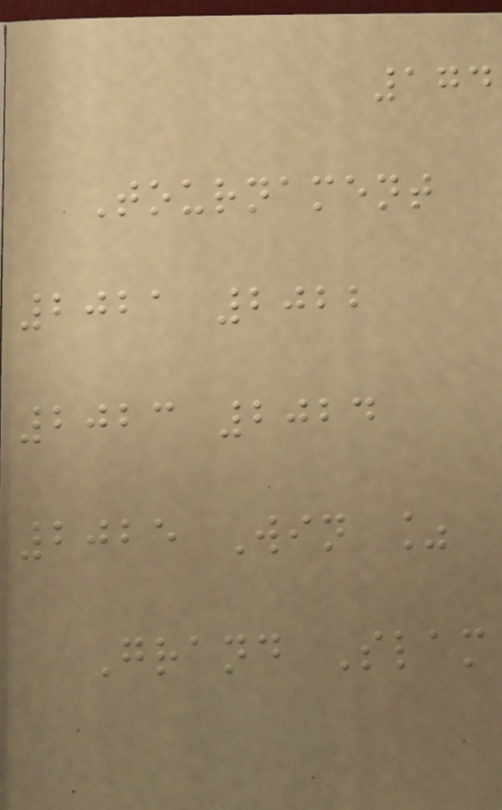174
Tournament
2021 2022
2023 2024
2025 Win %
Grand Slam
